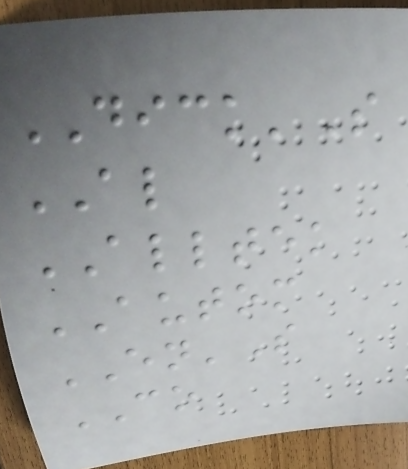DICK'S
AL
ALLTEK
AUTOM
EN'S
CO
